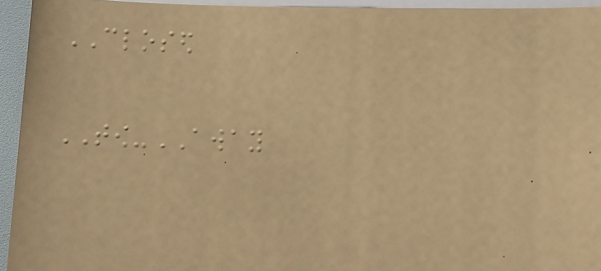CLOSED
TOW-AWAY
